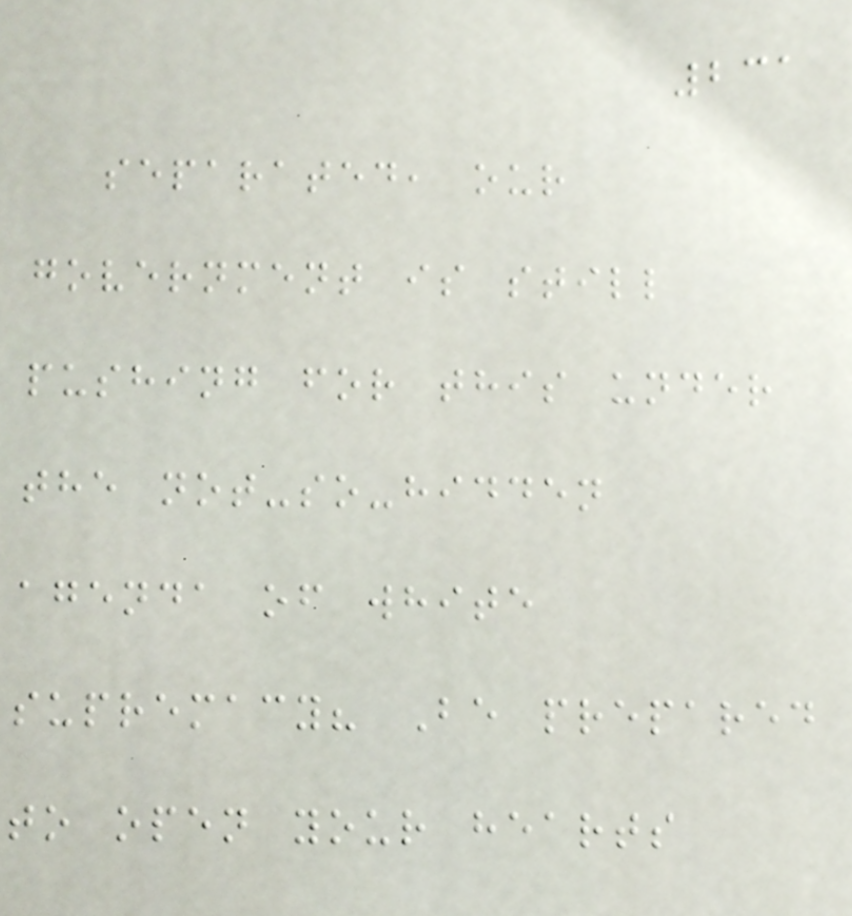231
separated, our
government is still
pushing for this under
the not-so-hidden
agenda of white
supremacy? Be prepared
to open your hearts
